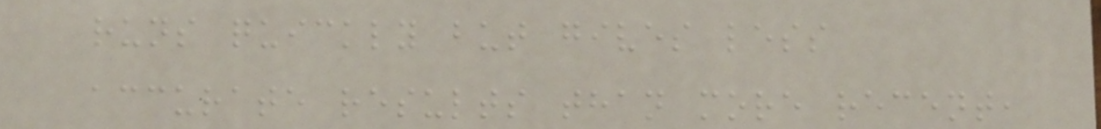runs quickly but gives less
accurate results than more recent,
